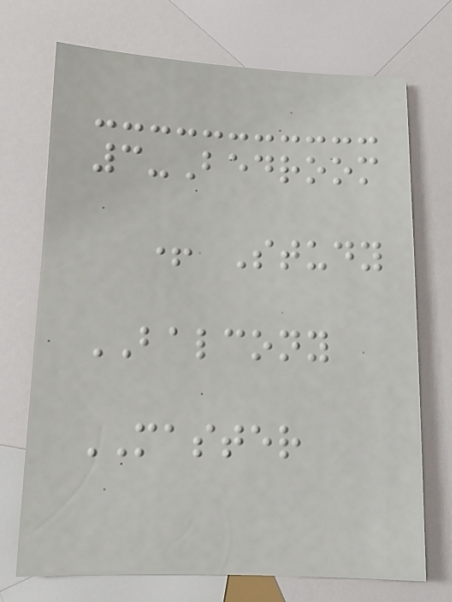3-Bedroom
+ Study
BALCONY
MASTER
